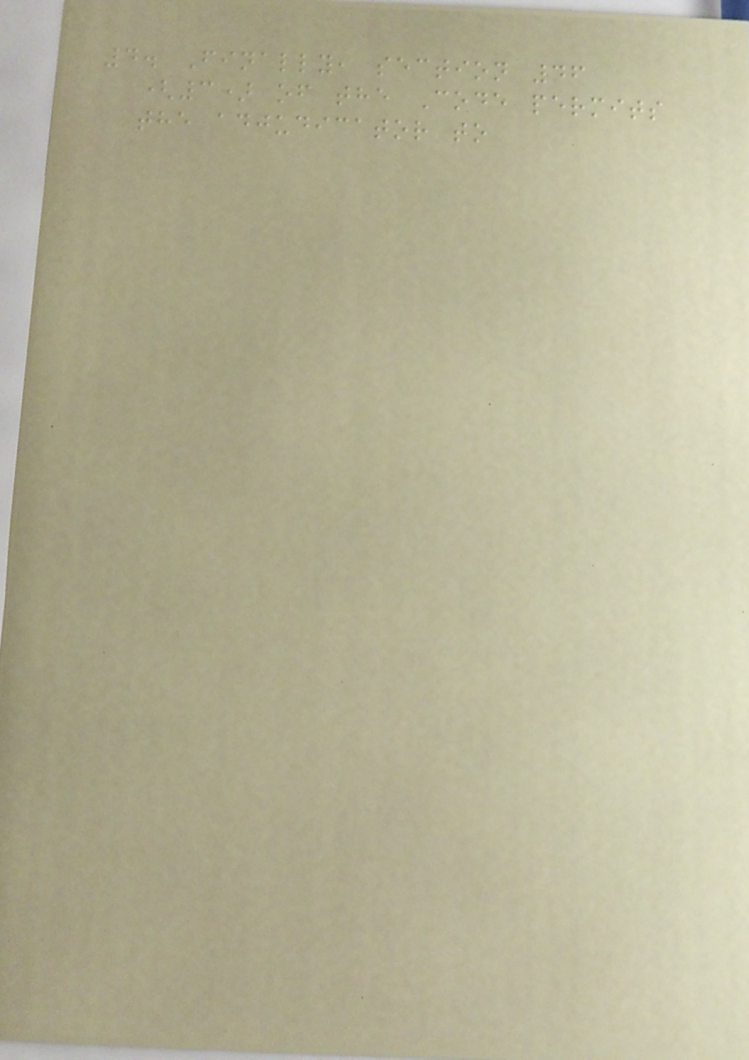4. Finally, section 46
(3) of the Code permits
the adjudicator to
